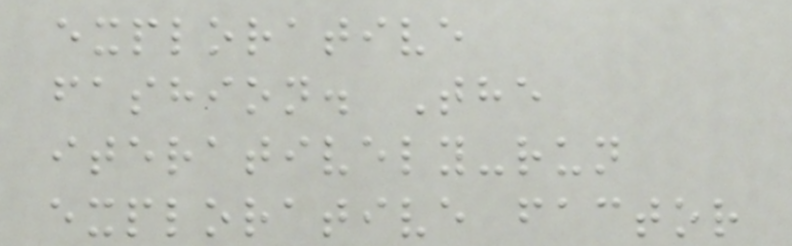explorative
fashion. The
iteratively-run
explorative factor
